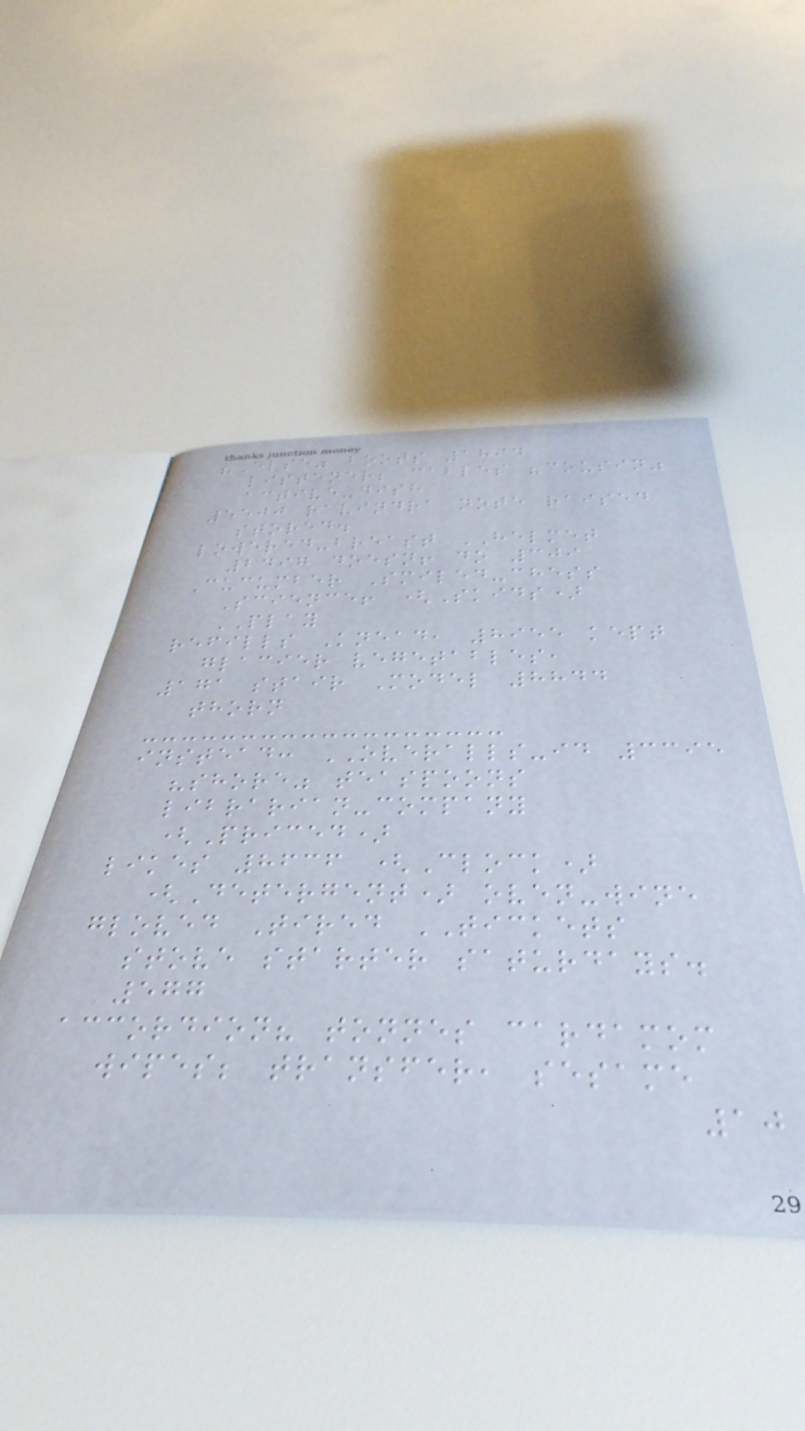"Else" boots 1894
listener; cables "cousin"
active-dish
5500 ravindra note raised
stored.
lowered-breast HELMET
2497 doesn! do 309
Cucumber Smiled-chess
Science! (Skids)
PLAY
refills Knead, 8955 kept
glacier vegetables,
171 stair Model 8844
thorn
instead: OVERALLS-id 3395
"shore" teaspoons
librarian-company
(Priced)
likes 8636 (Clock)
(Detergent) oven-wine
gloved Tired TICKETS
stove starter saturdays.
577
accordion? tonnes cardamom
wipes; transfer, sesame
10
